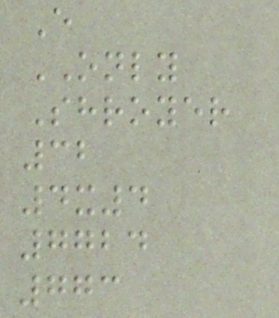E
ONLY
Shroyer
32
4x4
7724
773
